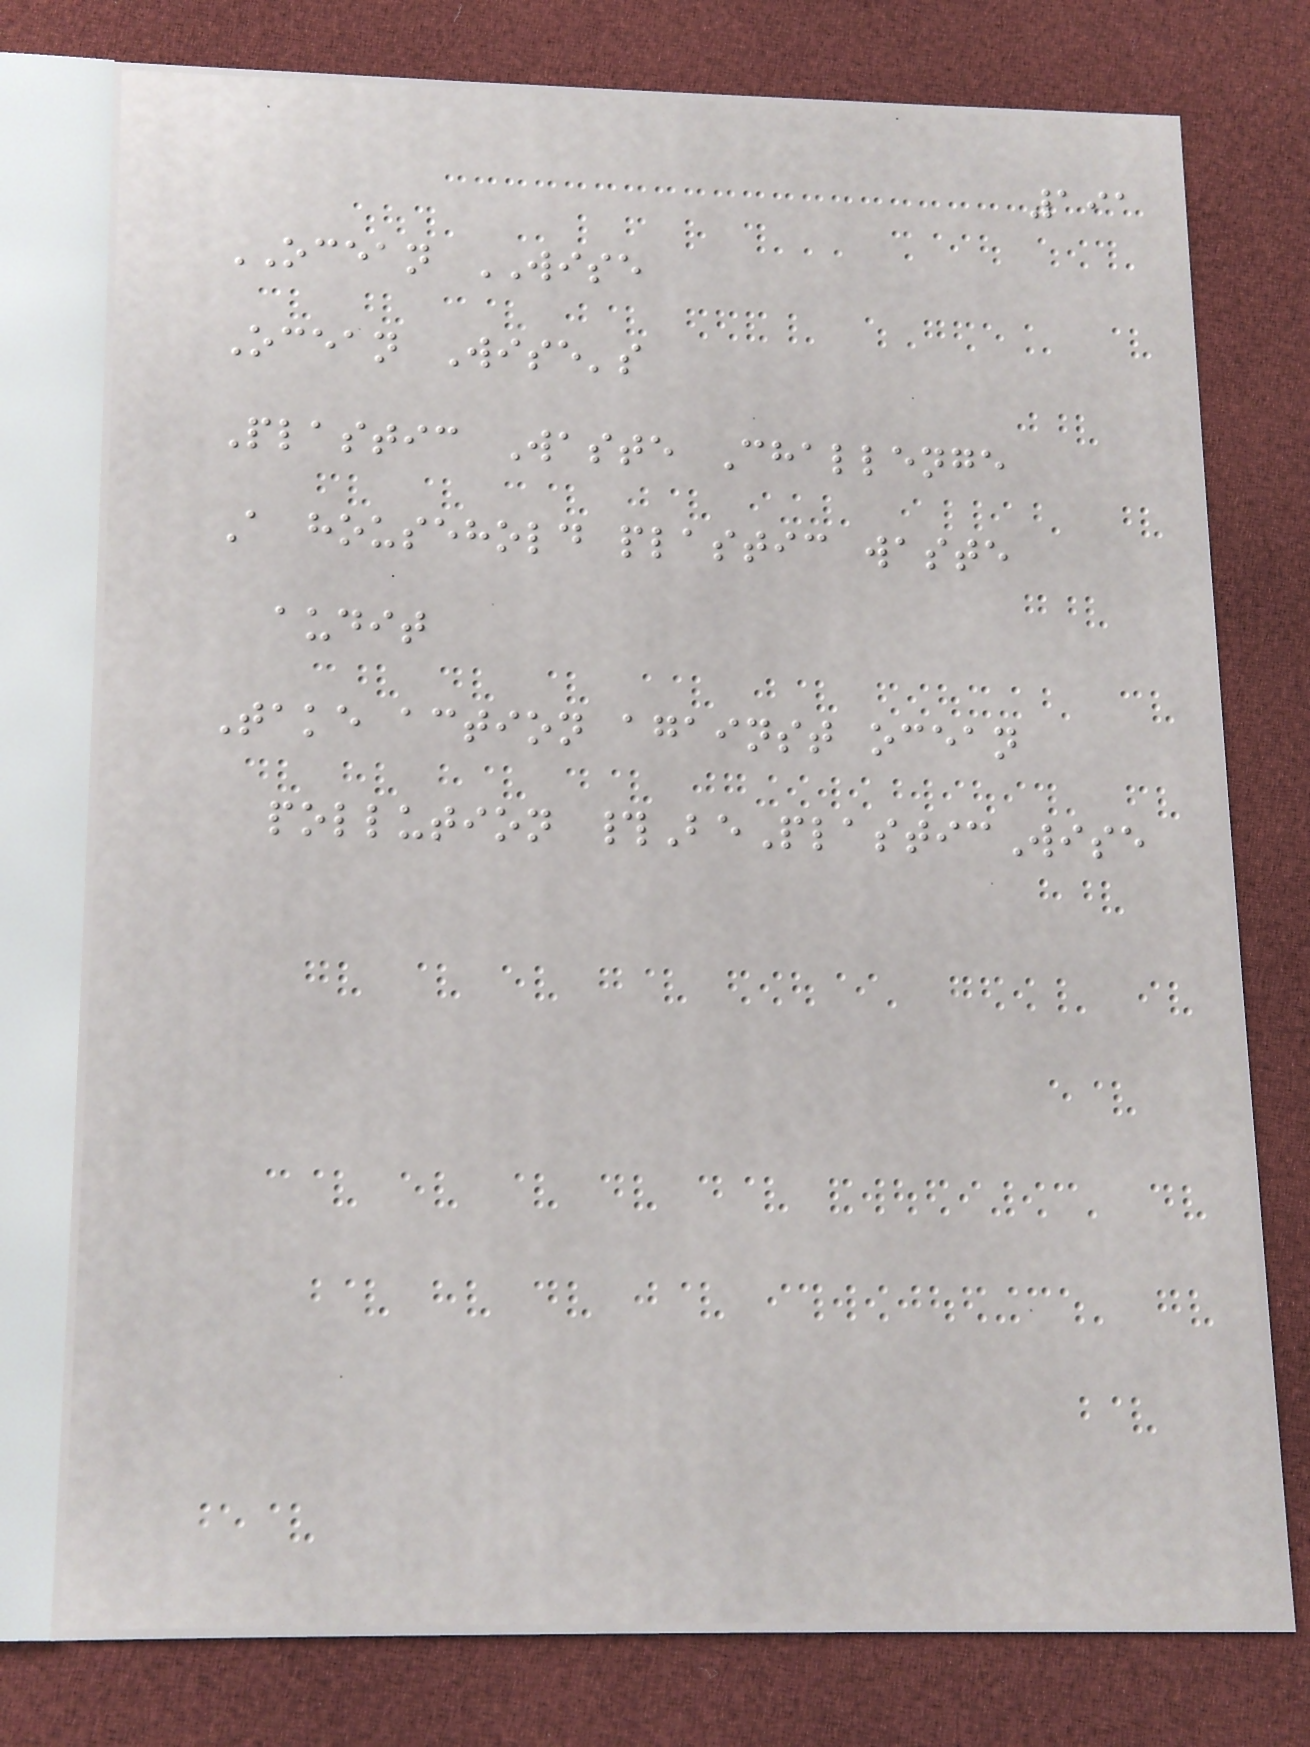191
OCEAN WISE
Ocean Wise's
Plastic Waste Challenge
A household plastic waste
audit
Take action against ocean
pollution #BePlasticWise
